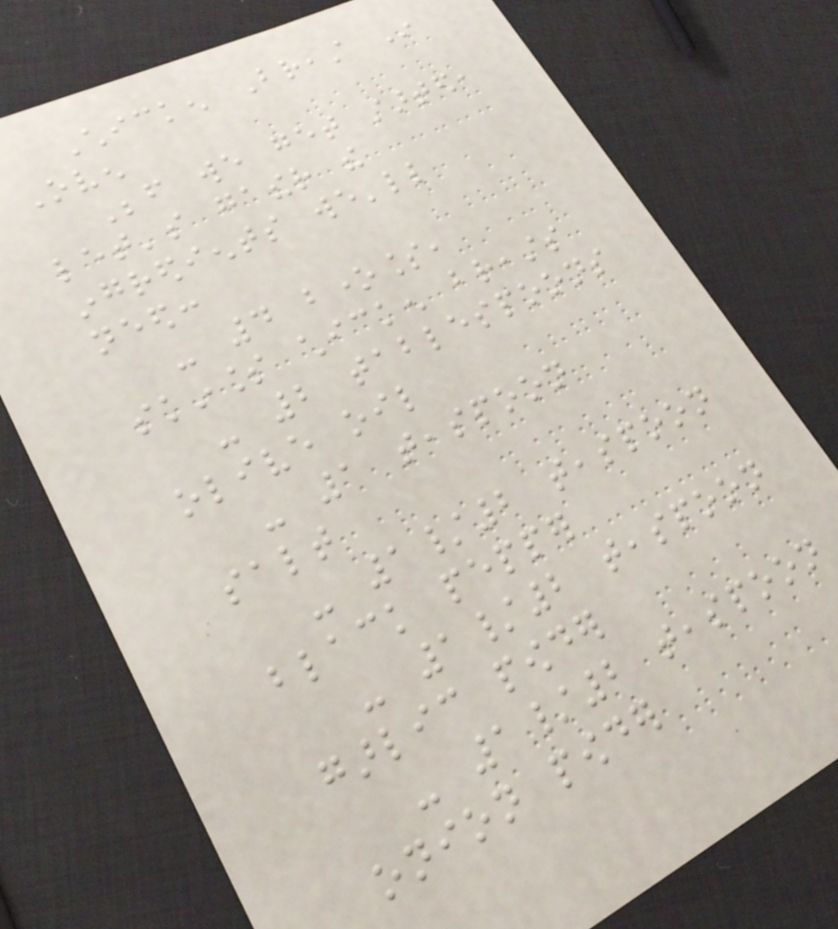Chicken Breast In
Oven
Before we get started,
let's gather the
ingredients we'll
need:
- 4 boneless,
skinless chicken breasts
- 2 tablespoons
olive oil
- 1 teaspoon
salt
- 1/2 teaspoon
black pepper
- 1/2 teaspoon
garlic powder
- 1/2 teaspoon
onion powder
